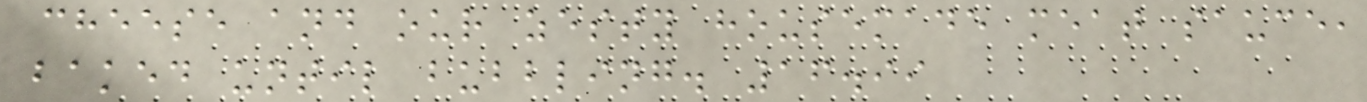cheese and our zesty housemade meat sauce,
baked until bubbling. 16.99
